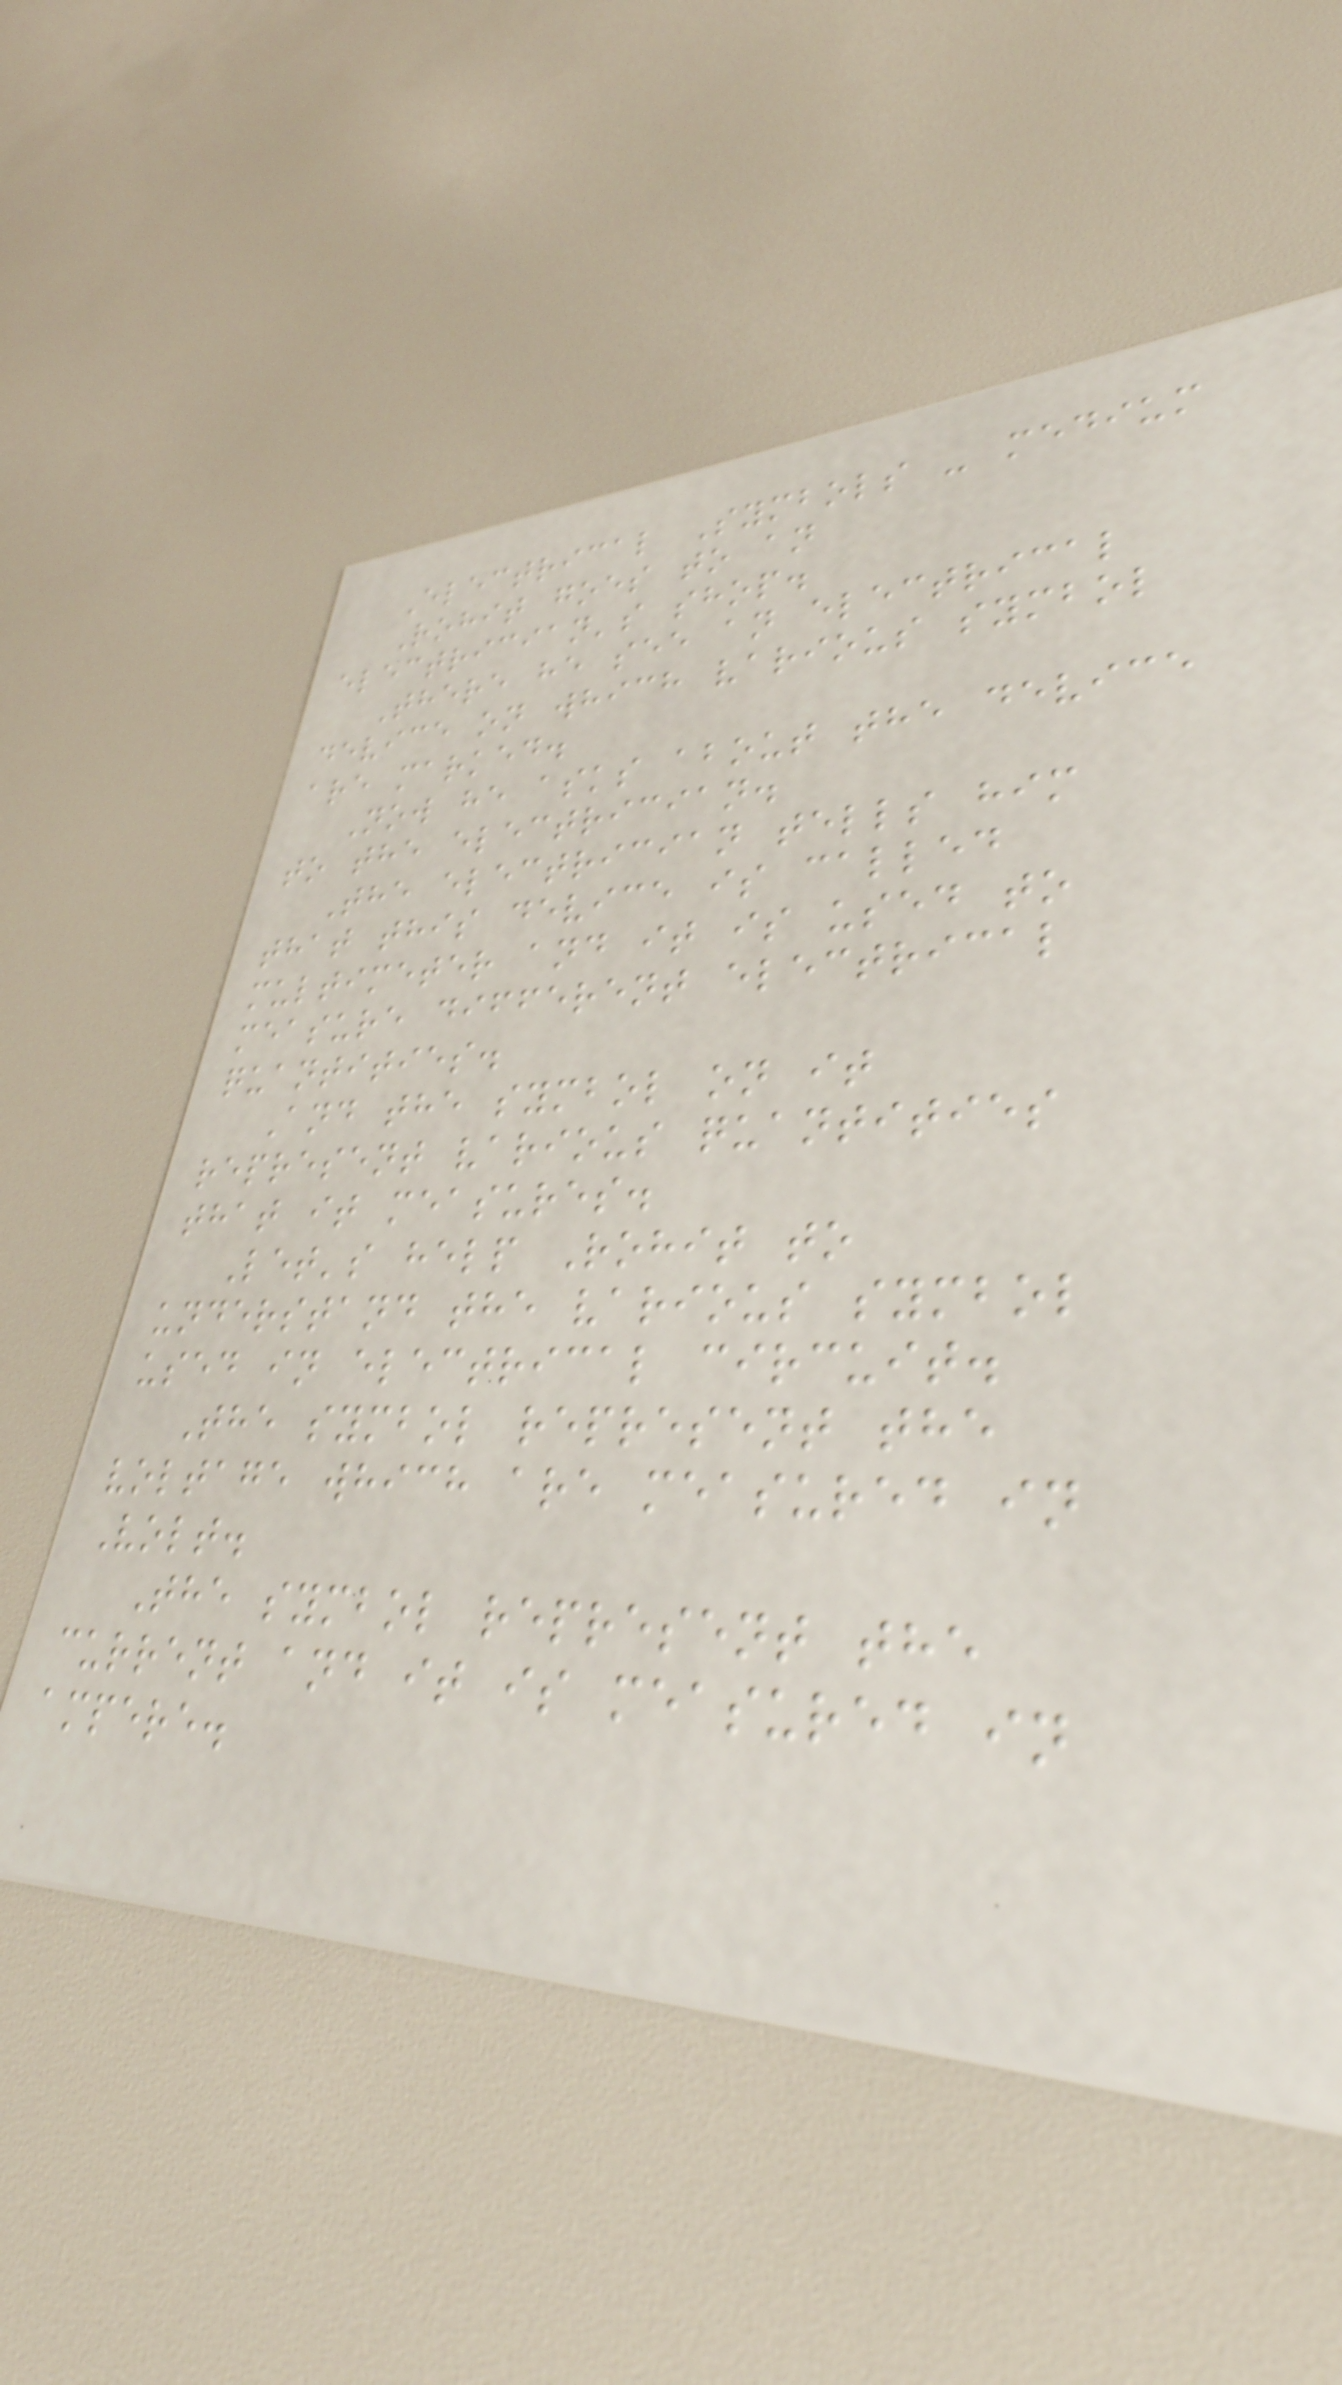Electrical Symbols - medium
Rohit goes to an
electrician's shop.
There he see an electrical
device on which various symbol
are marked.
Now he asks about the device
to the electrician.
The electrician tells him
that this device is called
multimeter and it is used to
measure different electrical
quantities.
And the symbol on it
represent various quantities
that it measures.
Let's help Rohit to
understand the various symbol
used in electrical circuit.
The symbol represent the
voltage which are measured in
Volt.
The symbol represent the
current and it is measured in
ampere.
